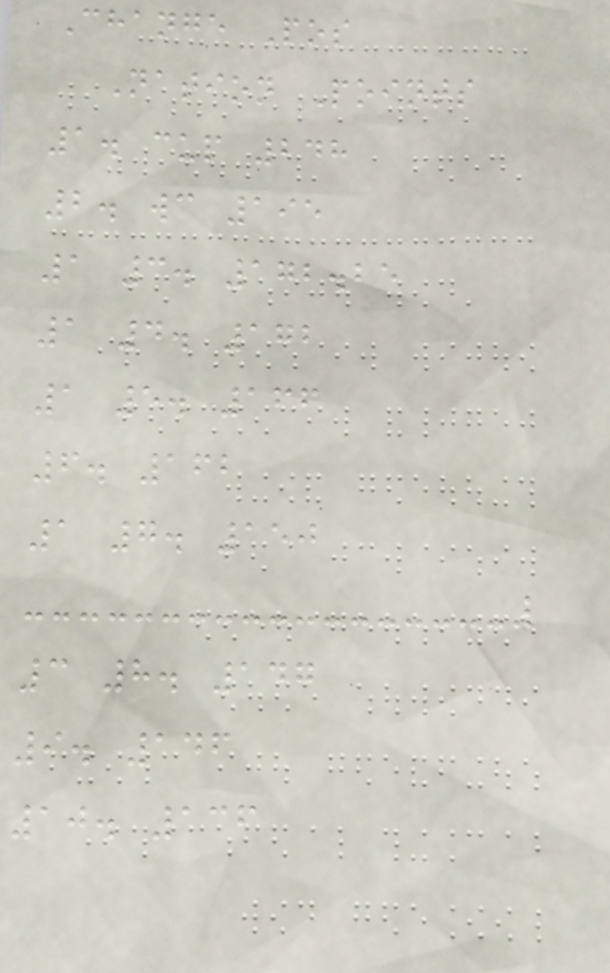Change Pos
Nation Points
1. cup 248
2. wc 195
1 3. 172.25
1 4. 172
1 5. 166
6. 162
1 7. 150
3 8. 147
9. 146
10. 136
